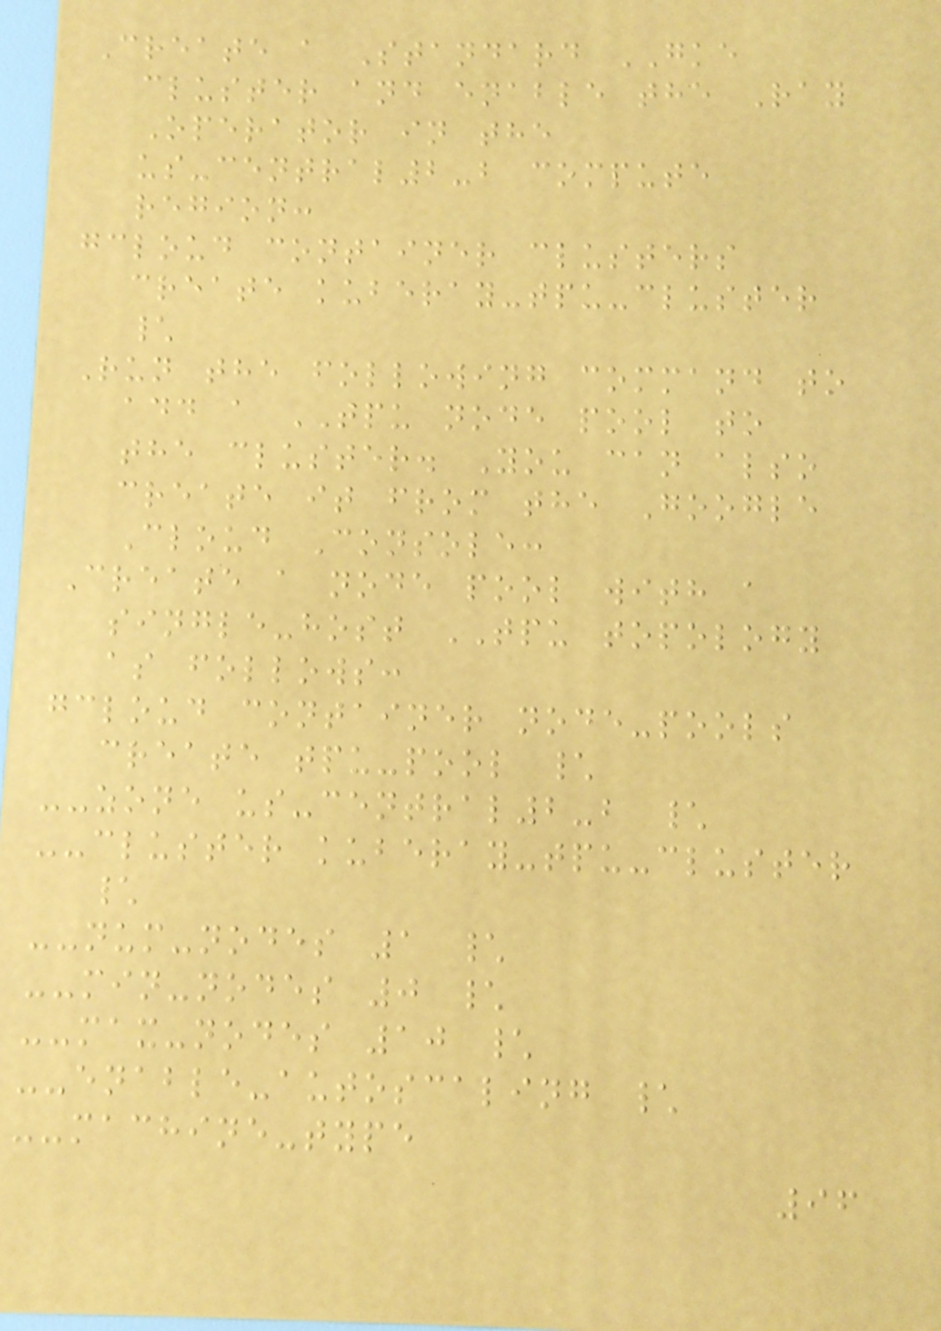Create a Standard GKE
cluster and enable the Ray
Operator in the
us-central2-b compute
region:
gcloud container clusters
create kuberay-tpu-cluster
\
Run the following command to
add a TPU node pool to
the cluster. You can also
create it from the Google
Cloud Console:
Create a node pool with a
single-host TPU topology
as follows:
gcloud container node-pools
create tpu-pool \
--zone us-central2-b \
--cluster kuberay-tpu-cluster
\
--num-nodes 1 \
--min-nodes 0 \
--max-nodes 10 \
--enable-autoscaling \
--machine-type
96
